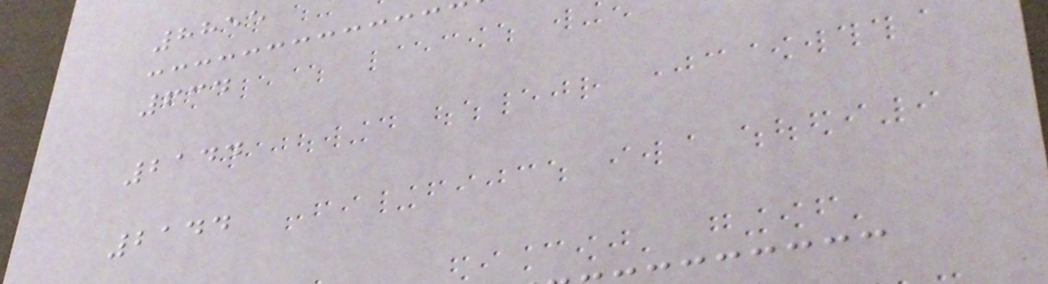8855
634
2144
2144
